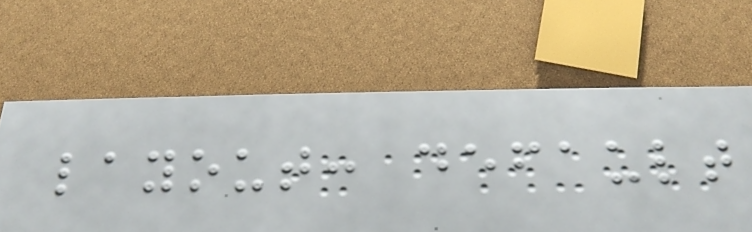layout: default
